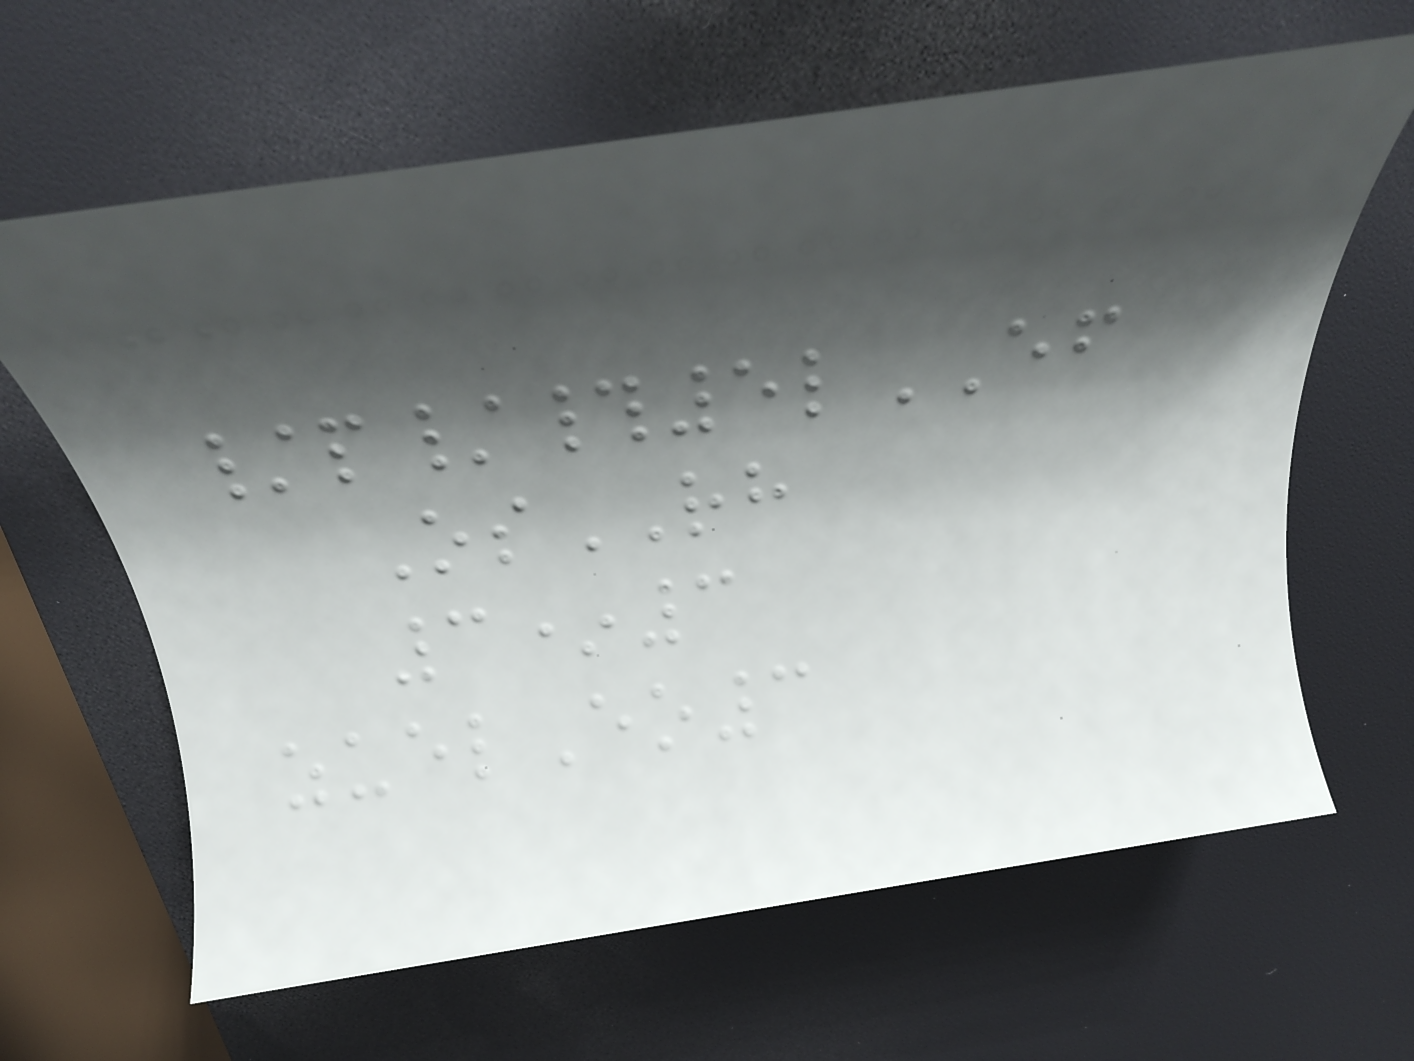/p/#5lEF
OsRH
3*3
zuelEo3
